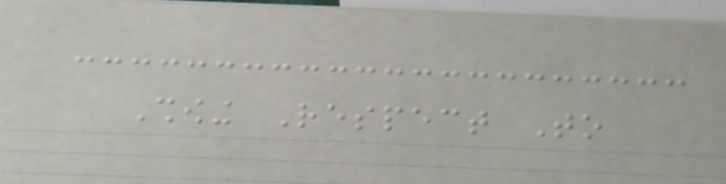Showing Respect To
